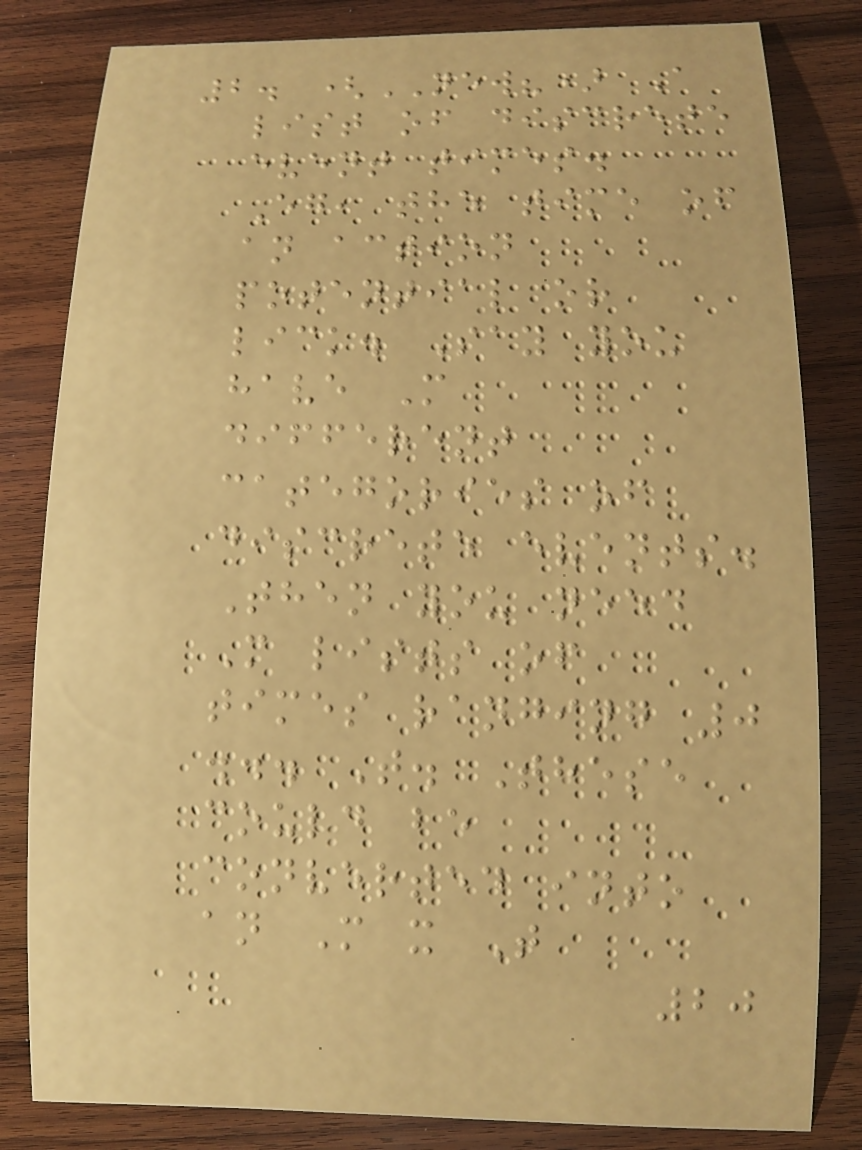2. (NEW?) A
list of discrete
event times.
Eg, the time of
an action
potential or
lick. Say you
have M
different
categories of
discrete events.
Then you need
M lists of
times ranging 0
... T. These
could be
converted into
an M x T
20
